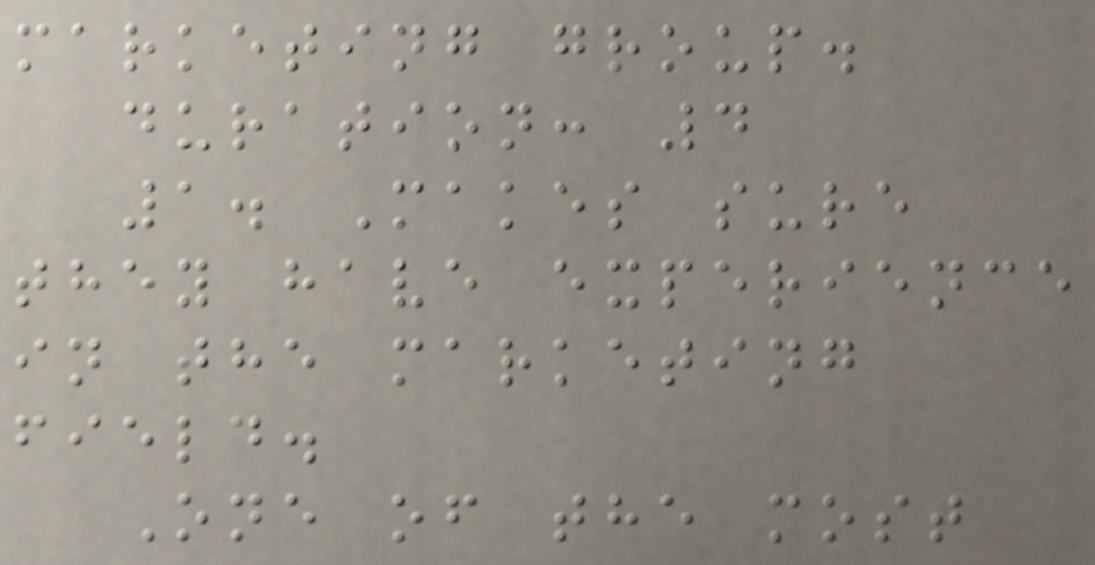marketing group.
duration: 4
1. Makes sure
they have experience
in the marketing
field.
One of the most
